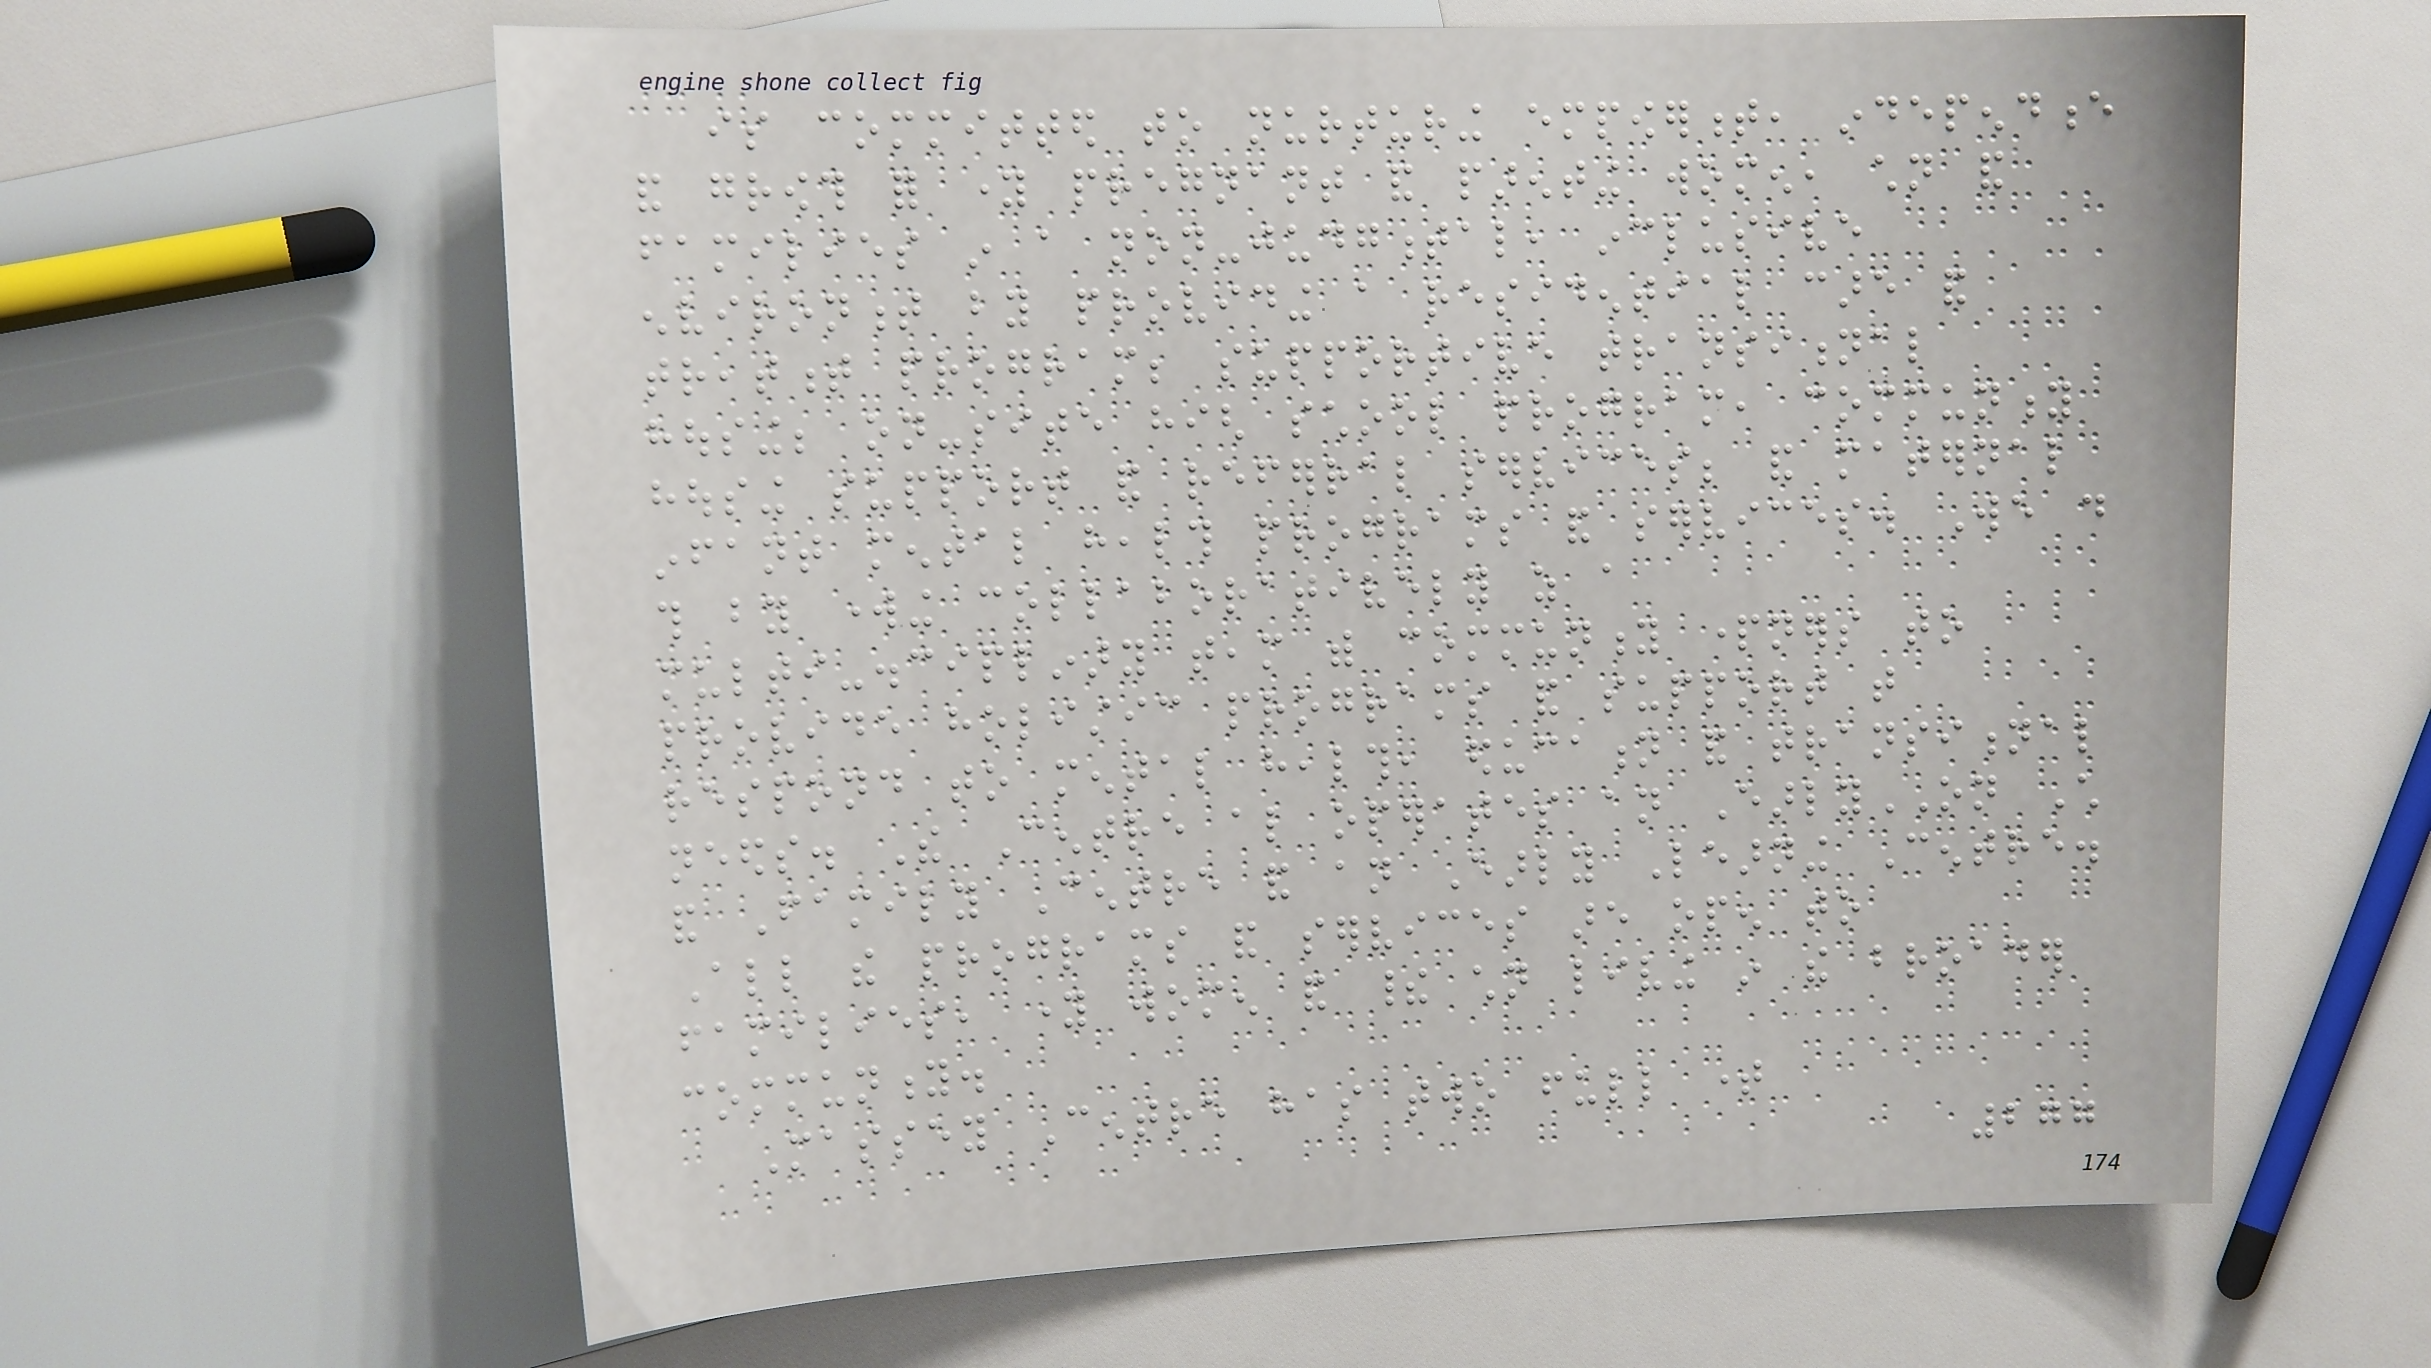is committed to nurturing empowerment, independence
and growth for young pregnant and parenting women, children and
families in a non-judgmental, inclusive
environment by providing a residential care and
treatment program; supportive transitional
housing; on-site high school program, community
housing support and referral services; and maternal
infant mental health programs and services. We do
this by working collaboratively as a
multi-disciplinary team with community partners to
provide holistic programs and support that
respond to mental health, education and transitional
needs. The Centre also operates an EarlyON Child
and Family Centre and an Early Learning Centre.
All the programs and services are open to
families, young women and their children living in the broader
community.
Massey Centre has two full time
277
